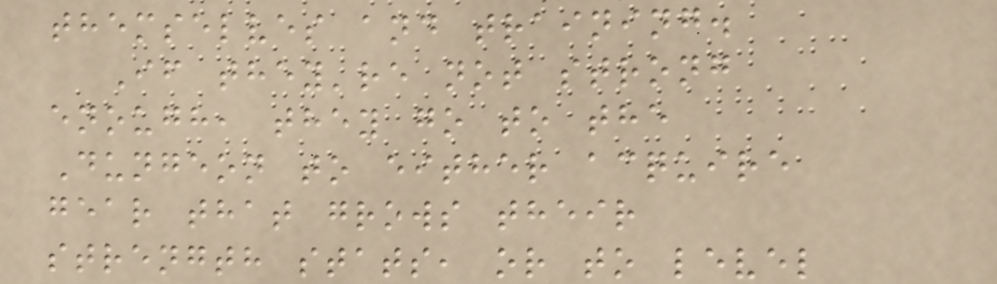themselves and training.
If they're not strong
enough, they go to the
Dungeon to either acquire
gear that grows their
strength stats, or to level
